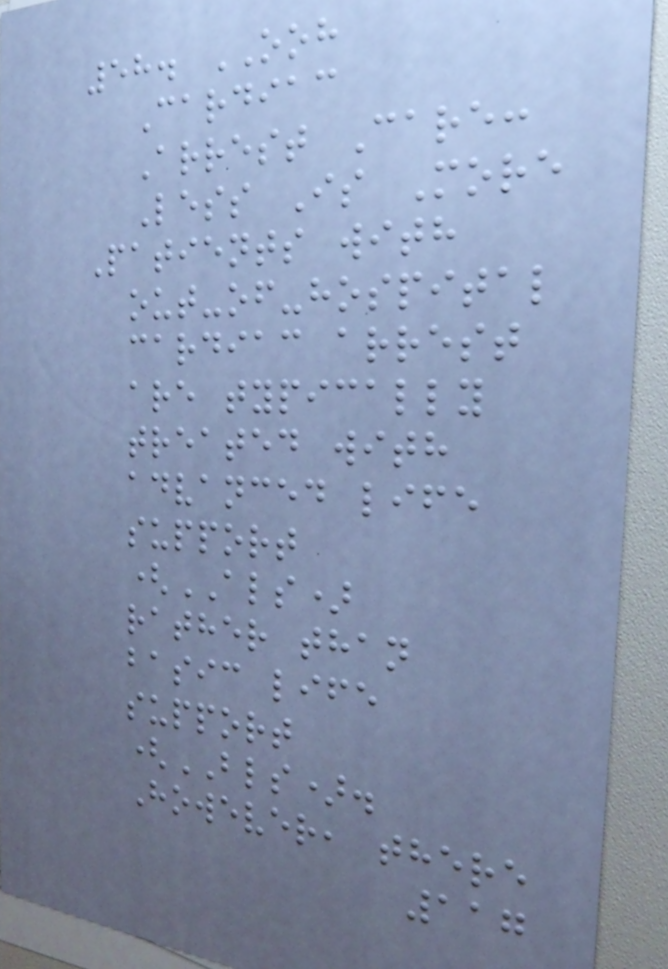58. OOH
Cardiac
Arrest Care:
Less Is More
Patients with
out-of-hospital
cardiac arrest
are typically
treated with
advanced life
support
(ALS)
rather than
basic life
support
(BLS).
However, there
117
